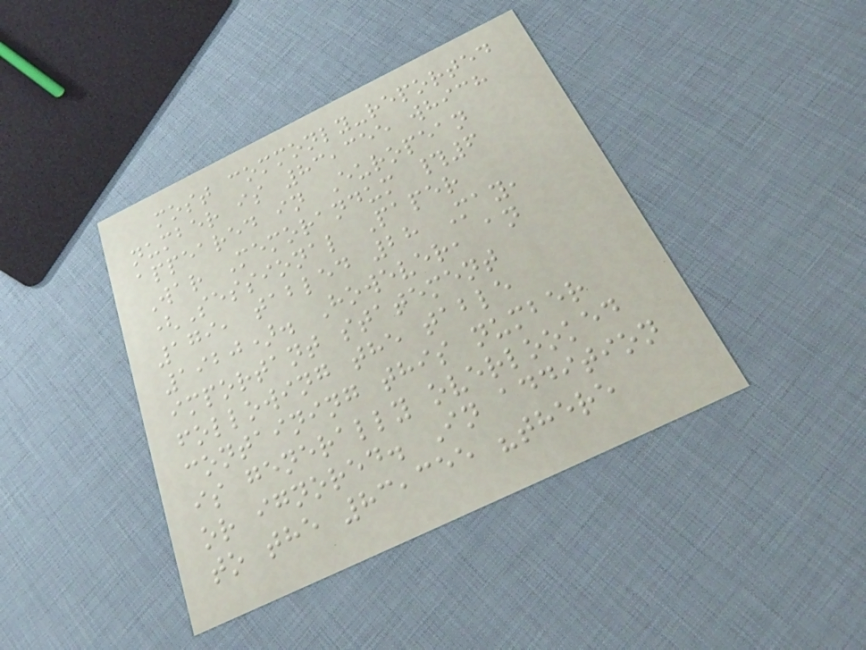most commonly-reported
number is 83,355 which
appeared in European
War Memorandum #6
(Sessional Paper
179, tabled 28 May,
1920). However, an
important statement
following the table
containing this number
is generally overlooked
or ignored. In addition
to the 83,355 "there
